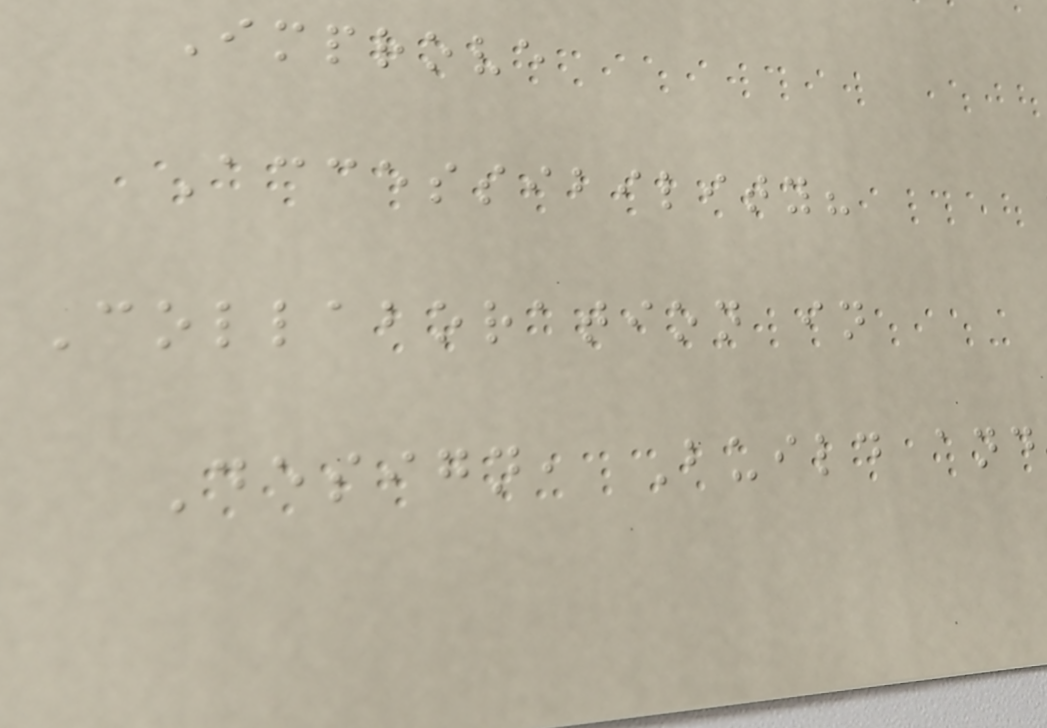Improve
Accessibility?
Collaboration in
Design, Build and
